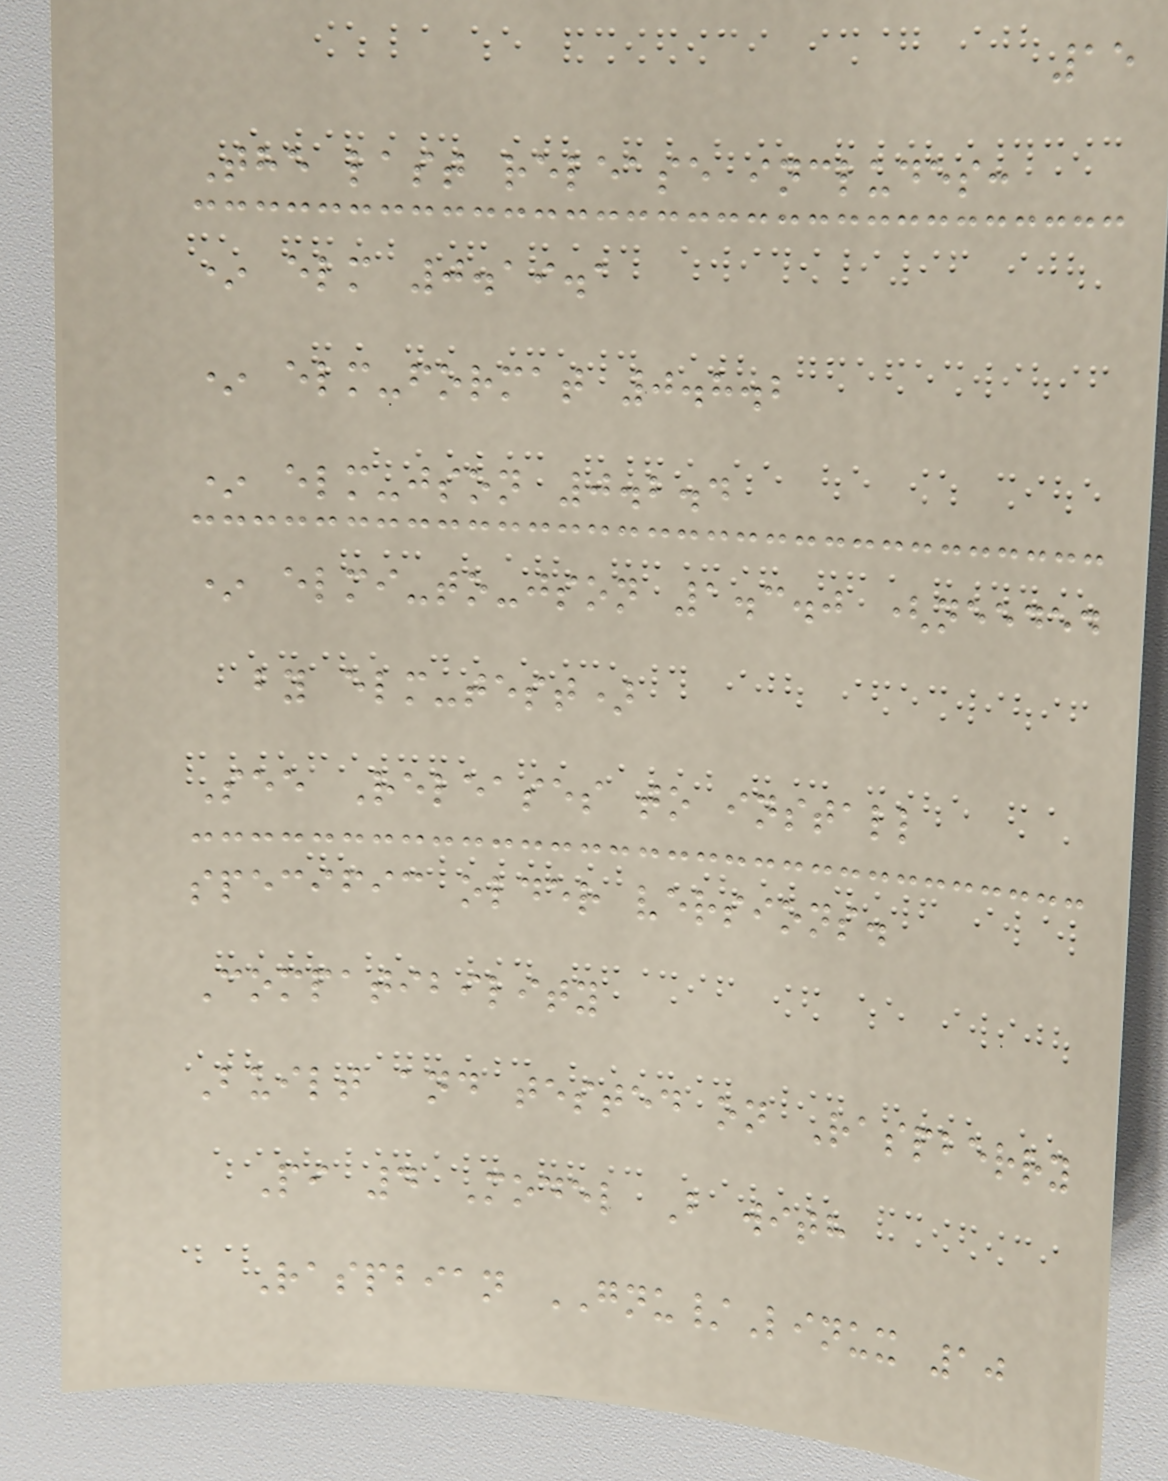15
The last release includes:
* elm 0.19.1
* elm-format 0.8.2
* elm-json 0.2.4
* elmi-to-json 1.3.0 (needed
by elm-test)
See Releases to install
specific older versions.
Compatibility
Built and tested on Raspberry
Pi 4 Model B with
Raspbian GNU/Linux 10
